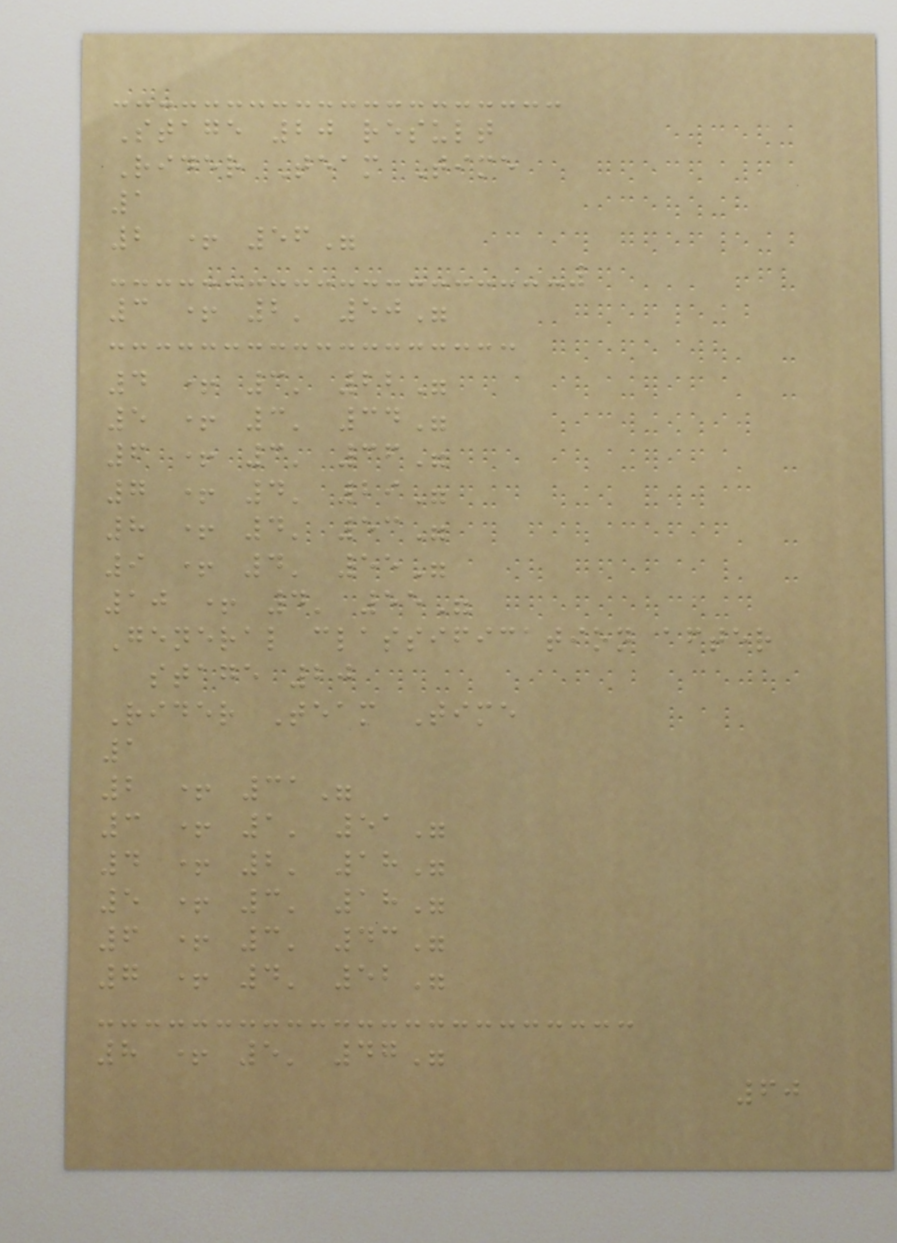Stage 20 result
Rider Team Time
1
2 + 56"
3 + 2' 50"
4 + 3' 22"
5 + 3' 34"
6 + 3' 36"
7 + 4' 29"
8 + 4' 53"
9 + 4' 55"
10 + 4' 55"
General classification after
stage 20
Rider Team Time
1
2 + 31"
3 + 1' 51"
4 + 2' 18"
5 + 3' 18"
6 + 3' 43"
7 + 4' 52"
8 + 5' 47"
60
